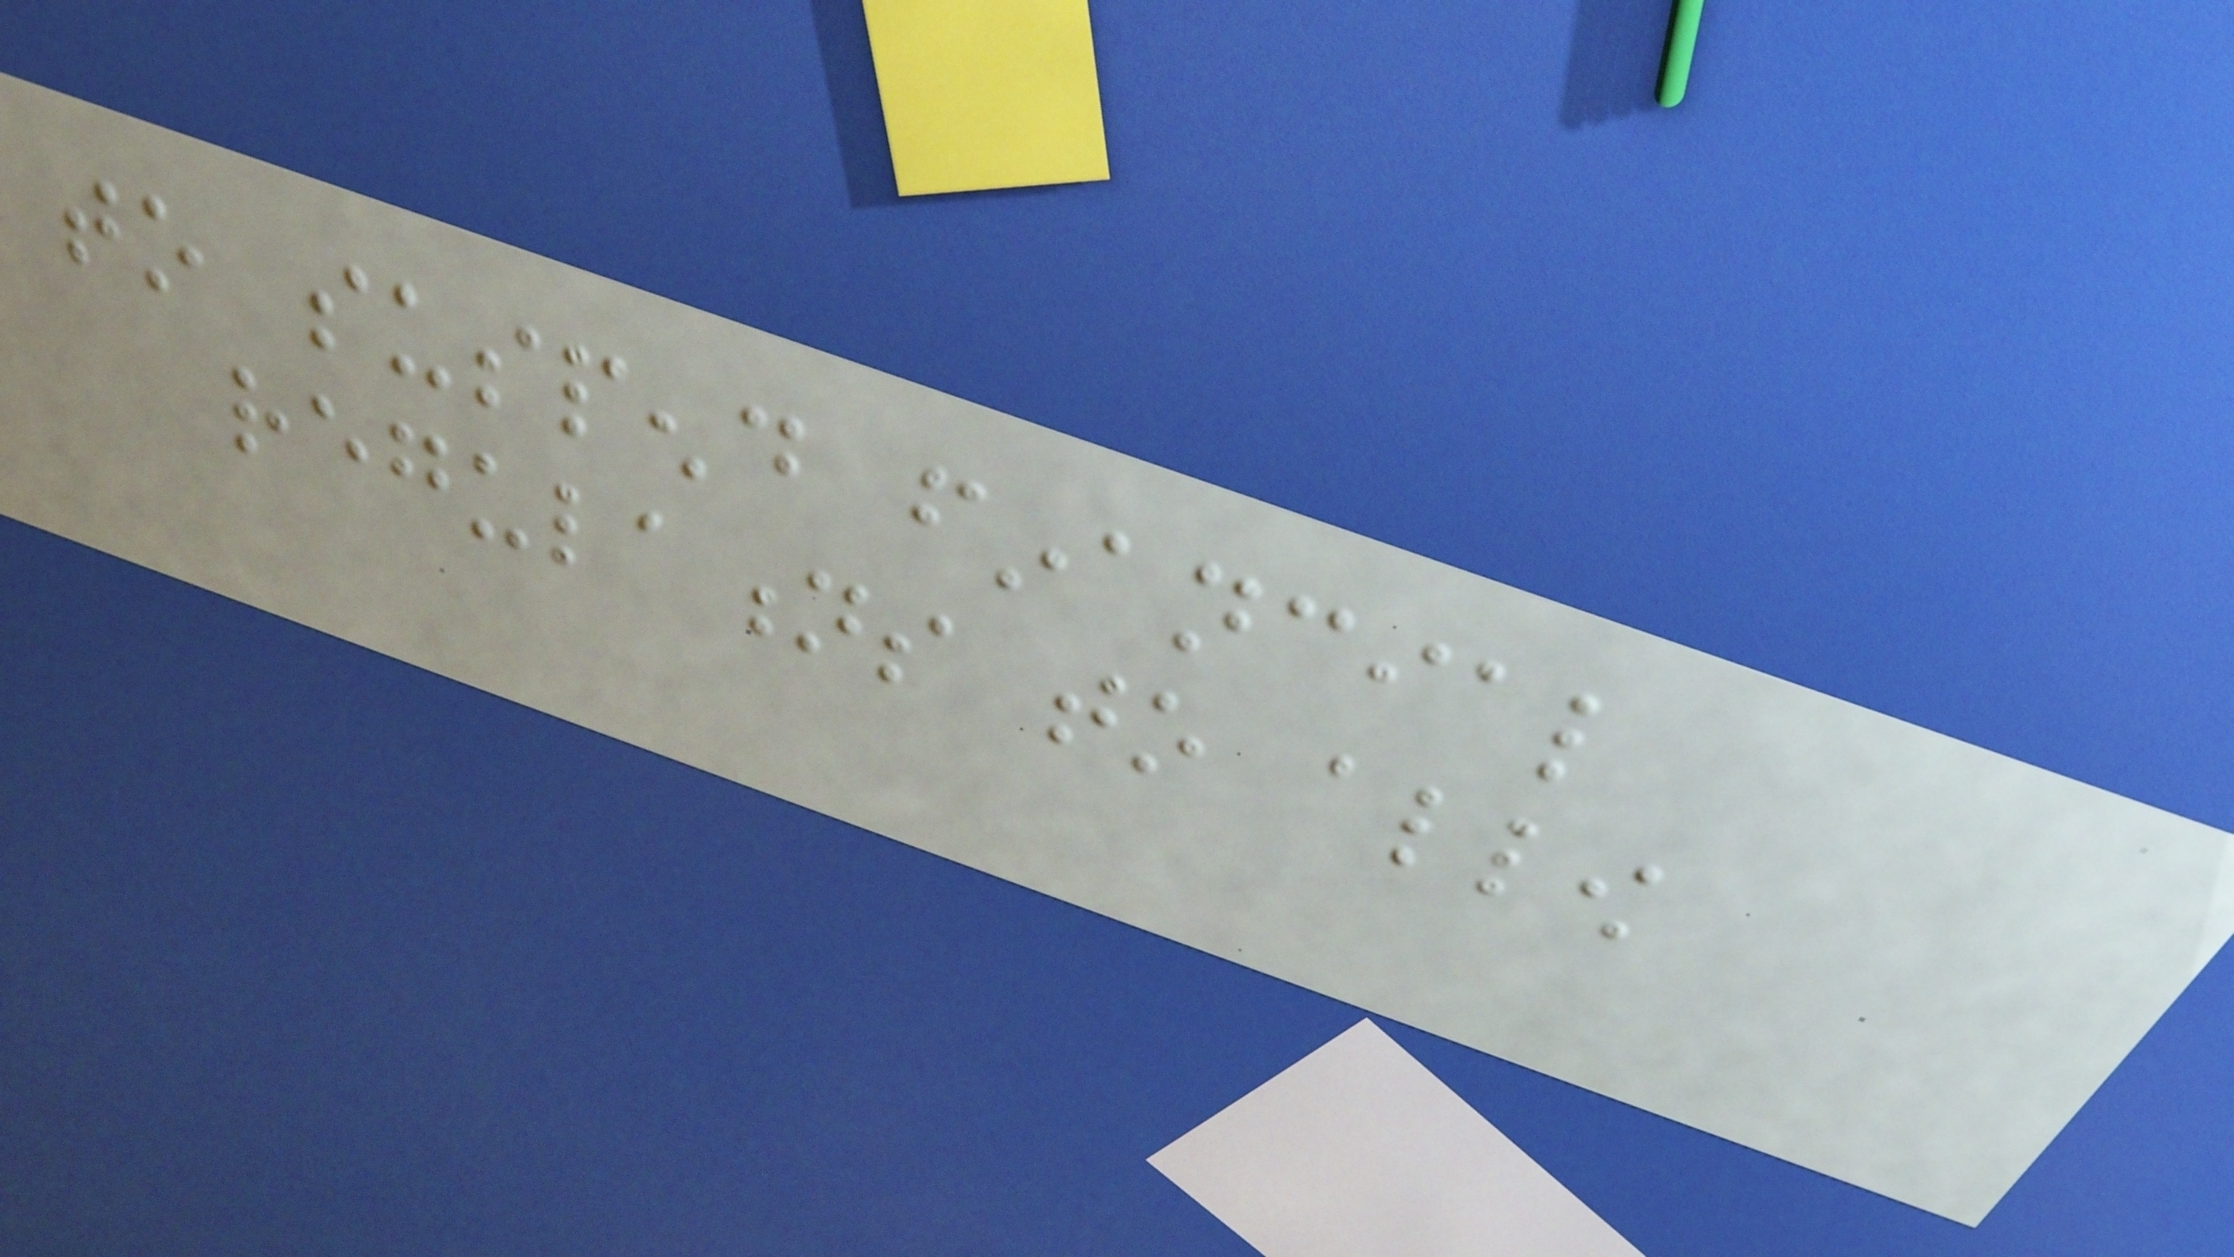to suspend financial
regulations to allow
